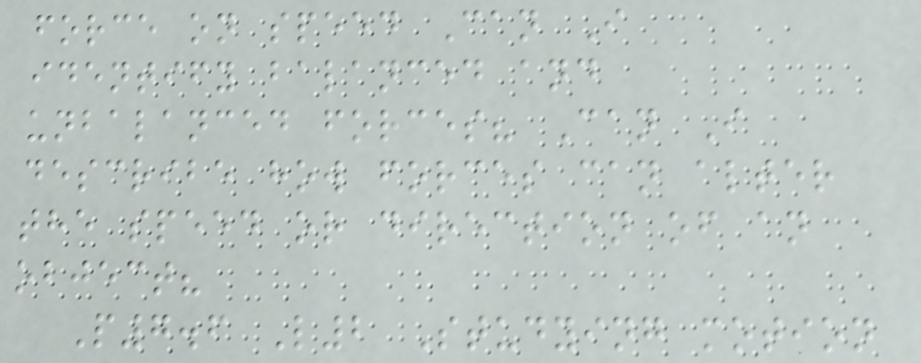force on speed Can I
identify balanced and
unbalanced forces? Can I
describe how forces can alter
the speed or direction of an
object?
P7.6 L2 Studying motion
